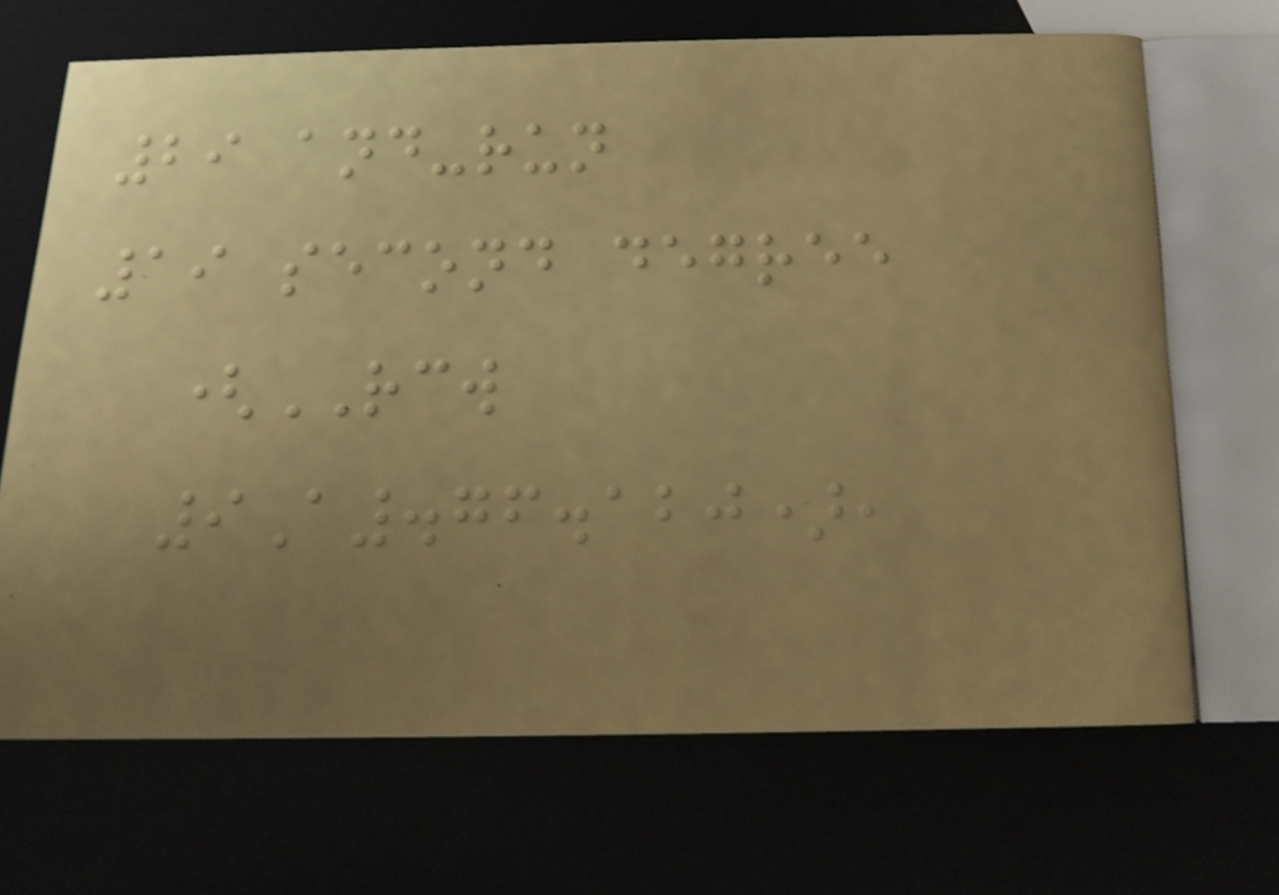29 and-run
19 second degree
(RCW
9A.76.120),
